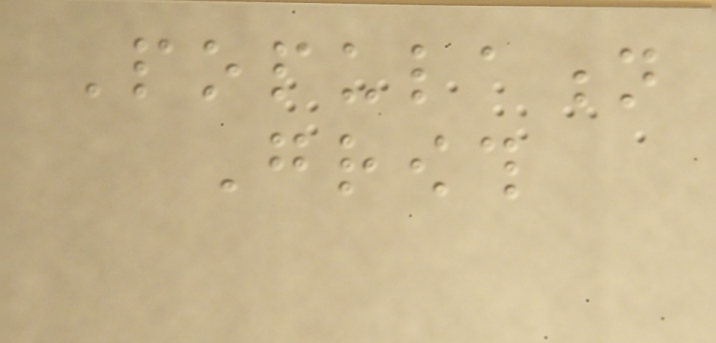Population
Growth
